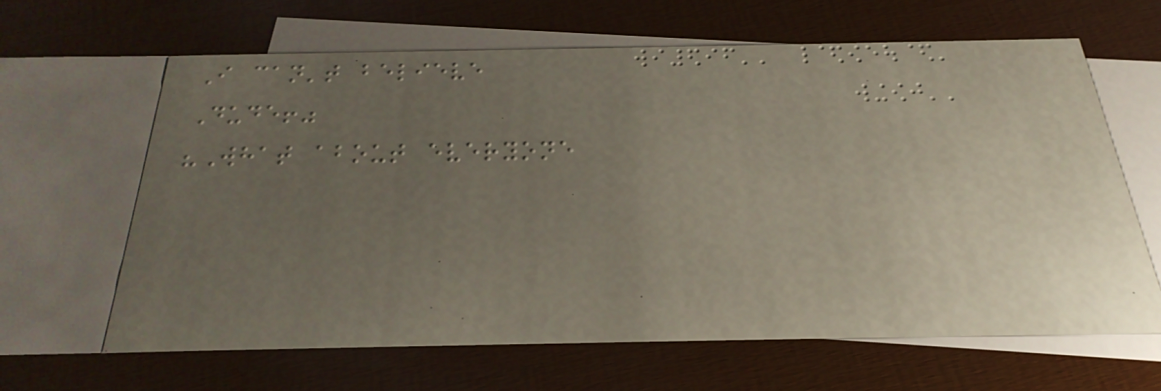I can't believe
Dude!"
"What about everyone
